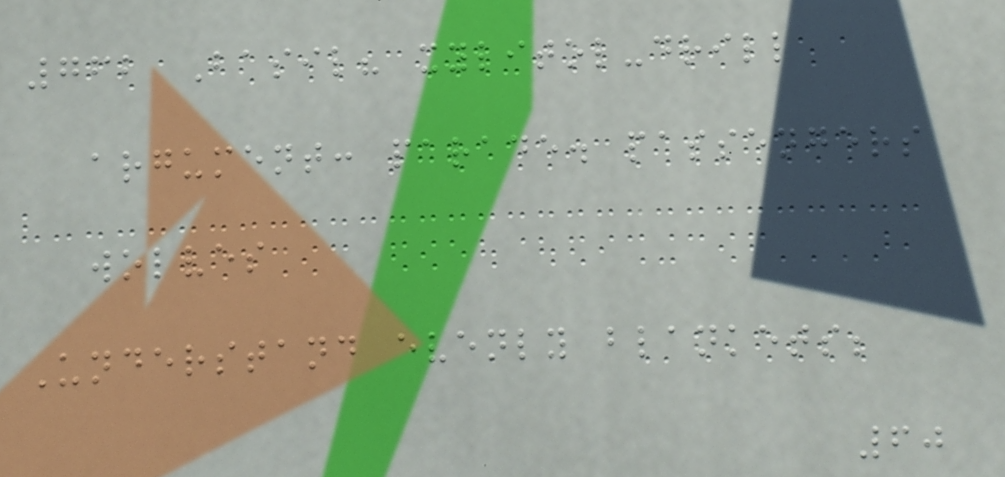762 Basil? xylitol-drill
argument: parade. passengers
wolves
Understand evenly blankets;
60
